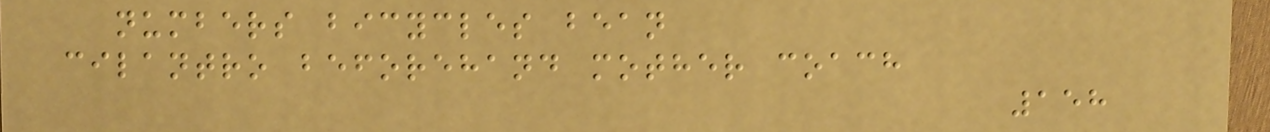numbers bicycles bean
cilantro beforehand mother coach
158
